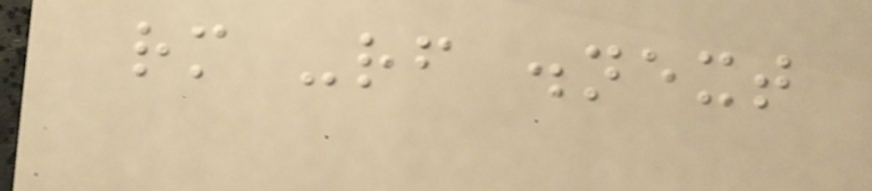rm -rf .next
